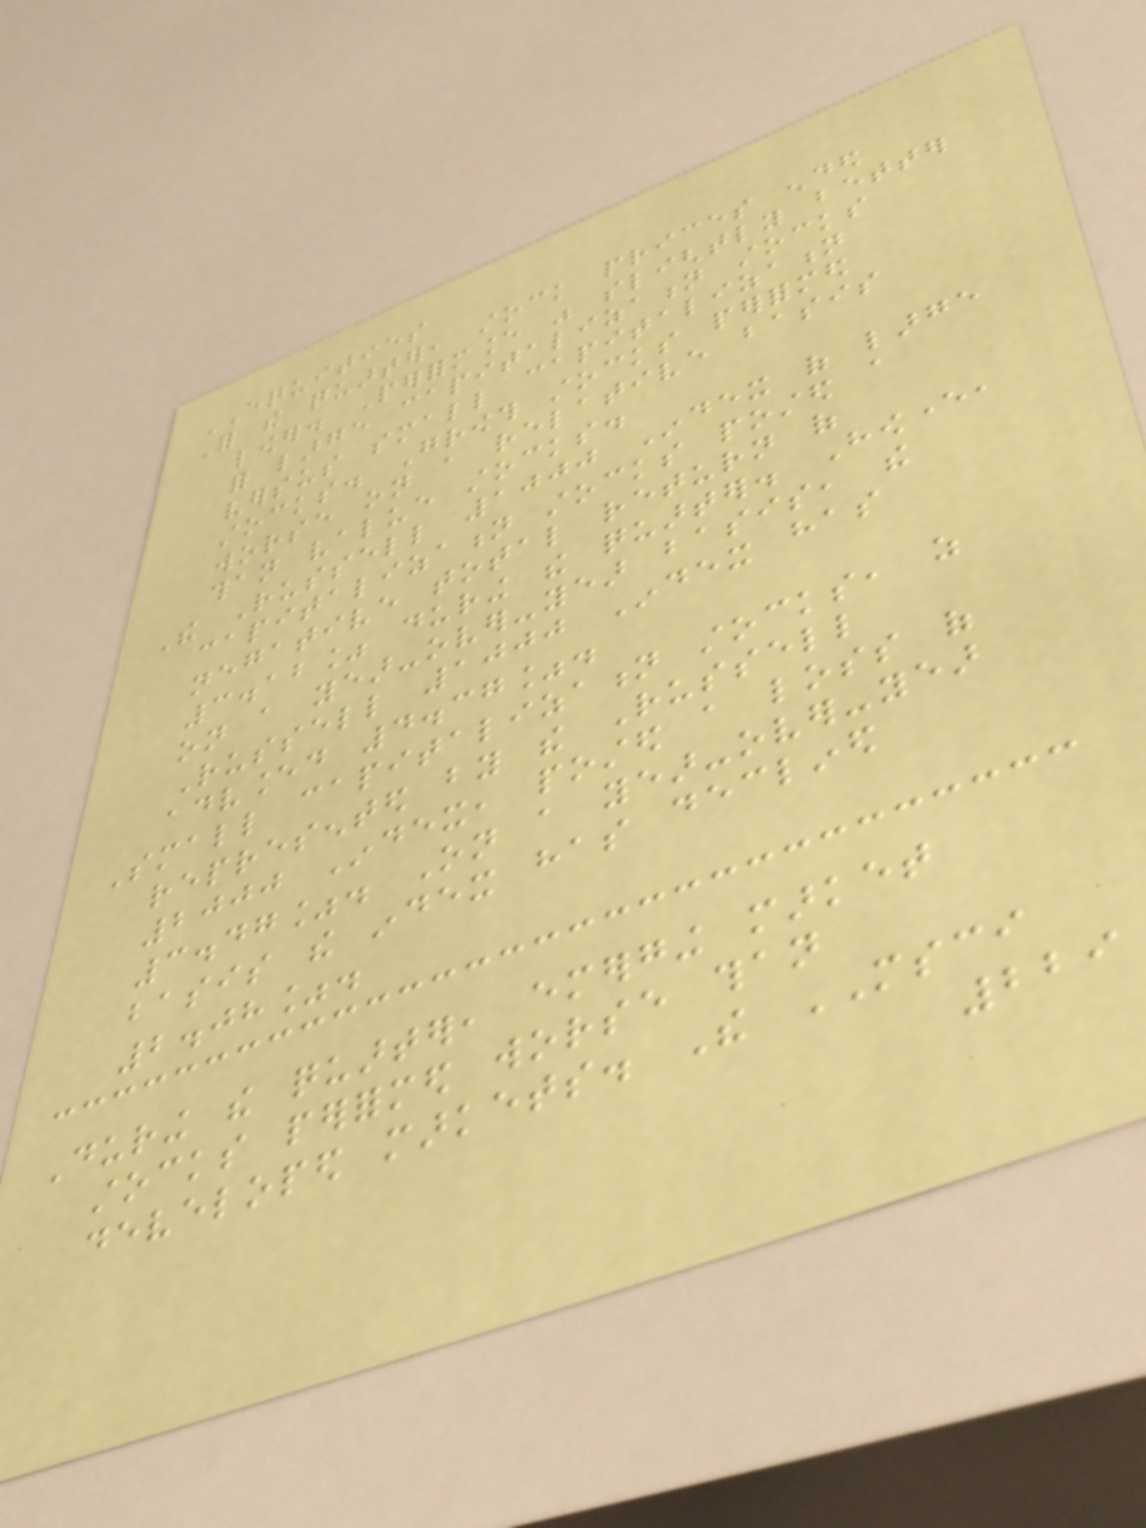EQUITIES
For the quarter, stock prices ended
lower. Performance was slightly better
for large capitalization stocks
versus small capitalization
stocks. Growth stocks performed
worse on a relative basis
than value stocks.
The Russell 1000 Index of large
capitalization stocks posted a
negative total return of
3.12% during the quarter. However,
on a year-over-year basis, the
Russell 1000 Index has
advanced 4.37%.
Small capitalization stocks, as
represented by the Russell
2000 Index, posted a loss of
3.47%. On a year-over-year
basis the index has declined
2.08%.
During the quarter, emerging market
stocks performed worse than
developed markets. The MSCI
229
